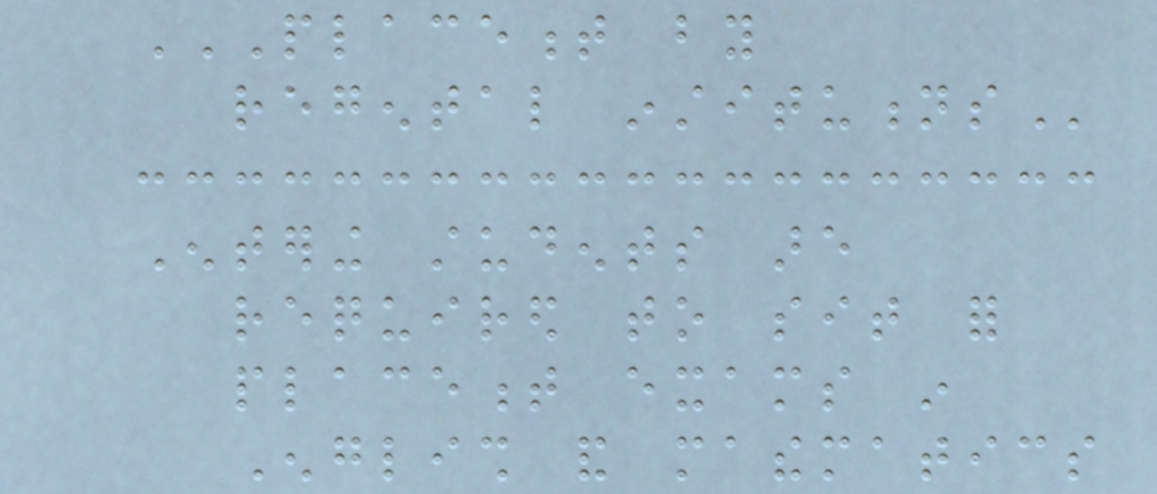PLACEMENT BY
REGENTAL INSTITUTIONS
Entering students are
required to sit for
placement exams in
English and mathematics
